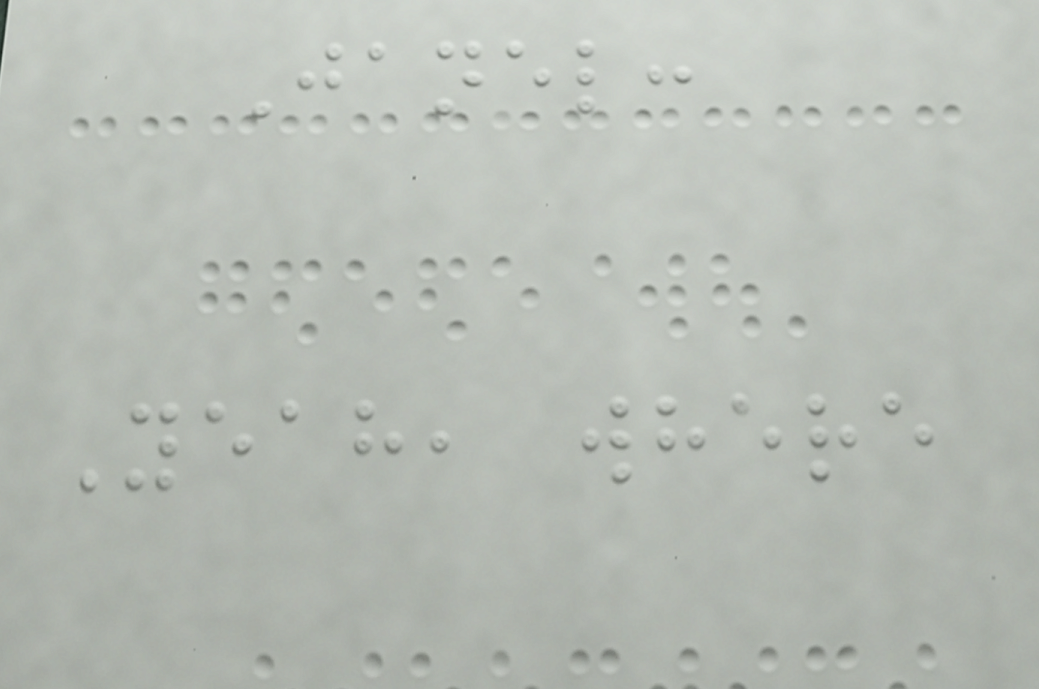Janel:
Yeah, where
